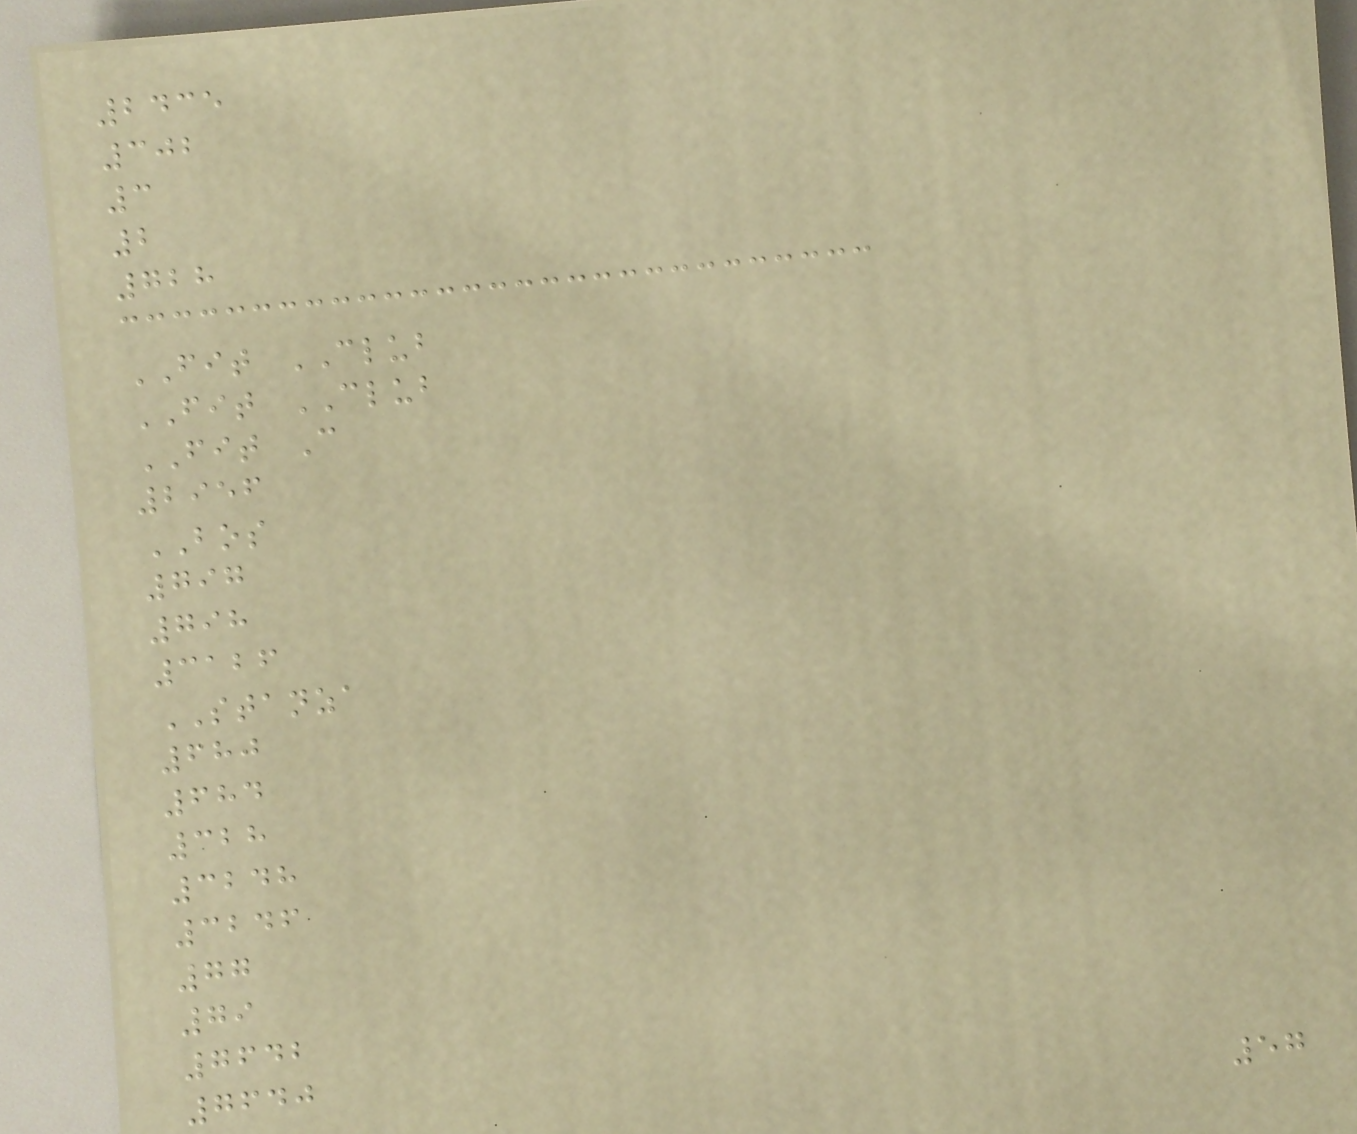2435
302
3
2
728
FIT CLUB
FIT CLUB
FIT C
2956
BOS
797
798
3126
STANZA
680
684
328
3248
3246
77
79
7642
7640
57
